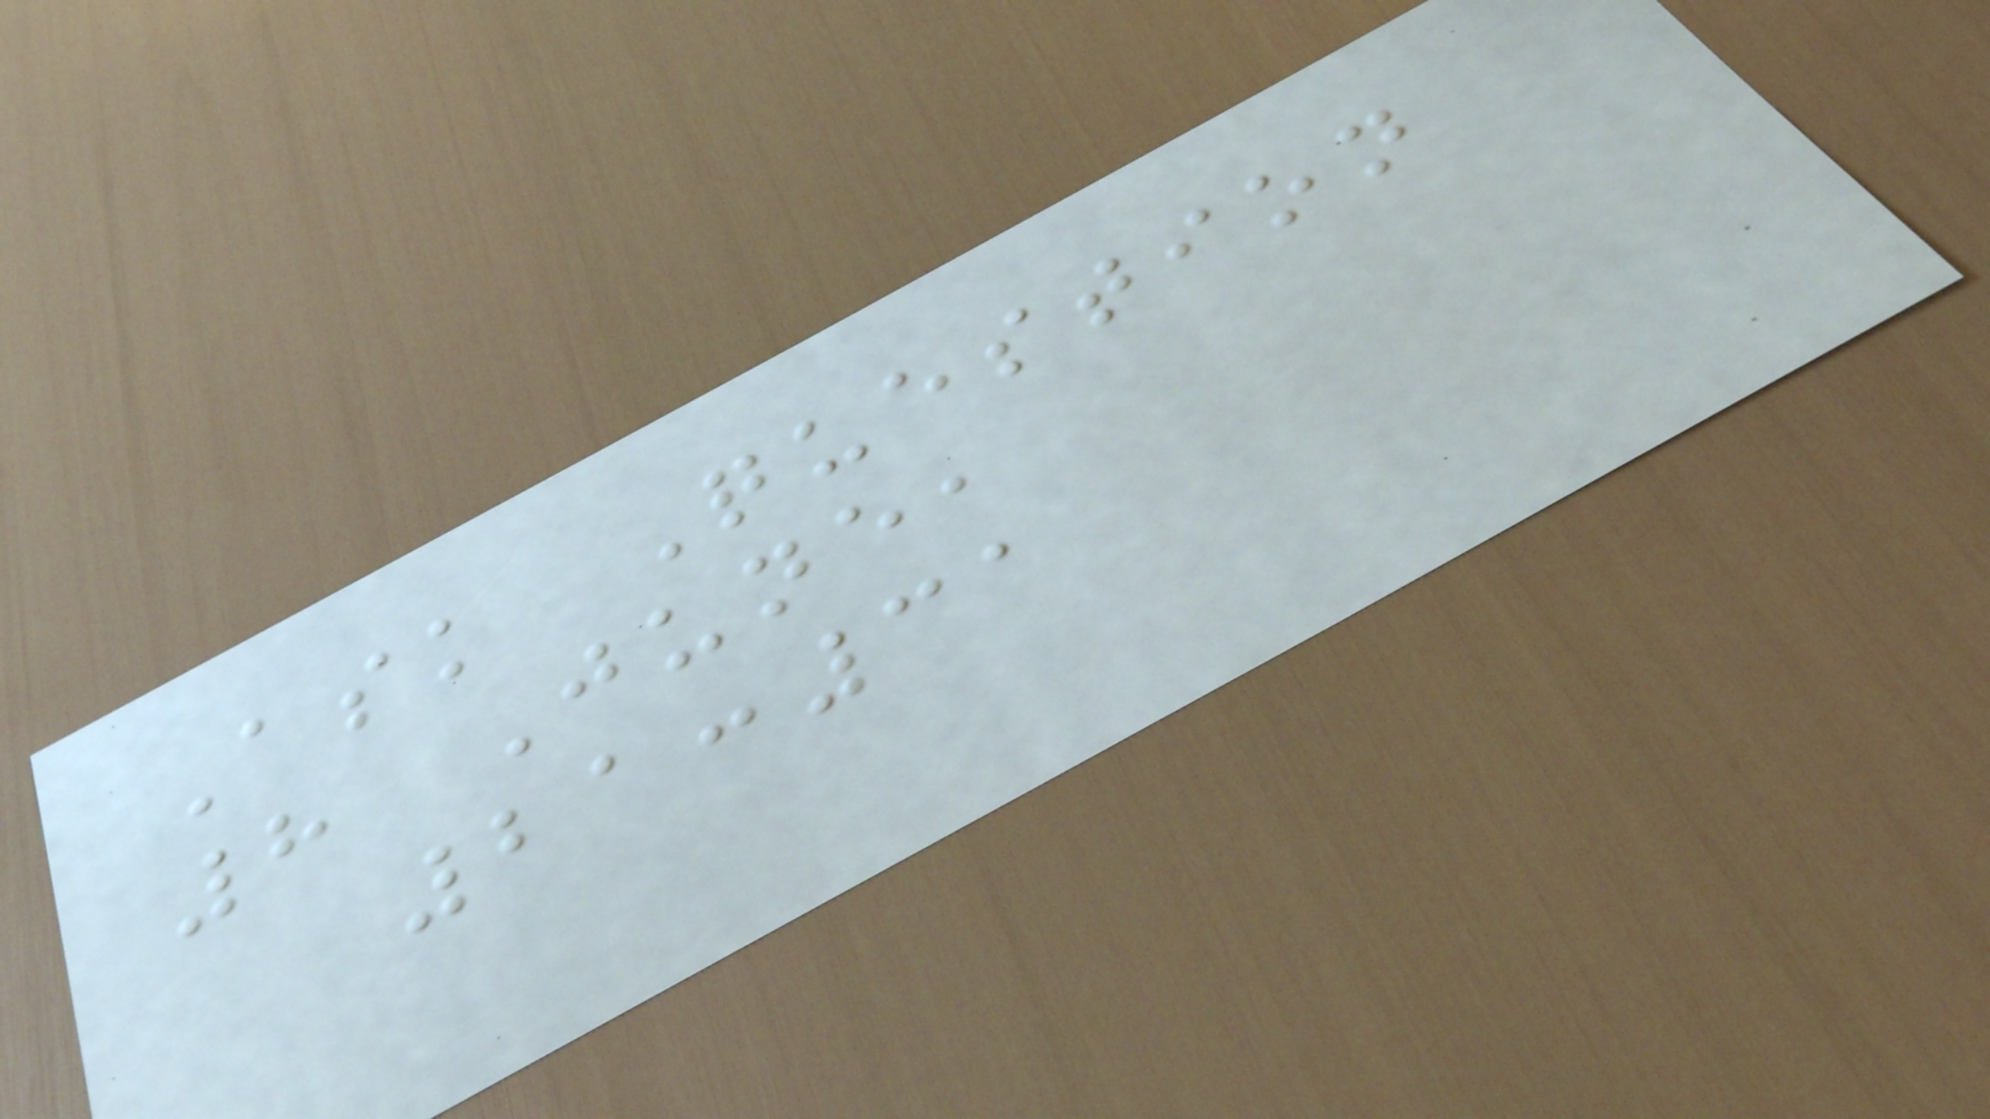Ask Question
8 June,
21:31
